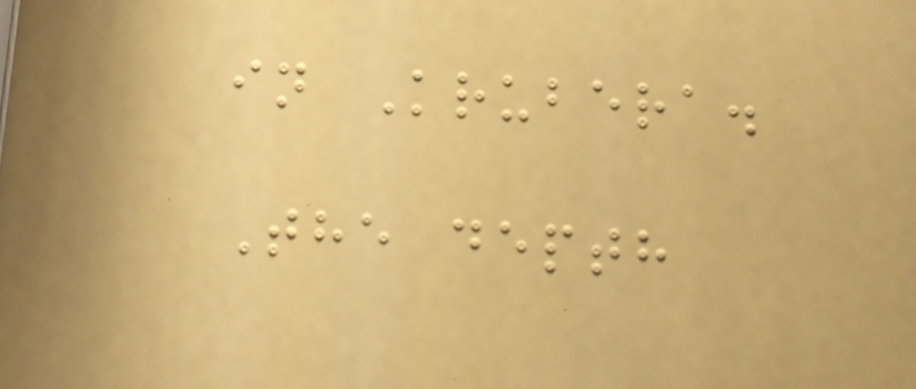in Krubera.
The depth
